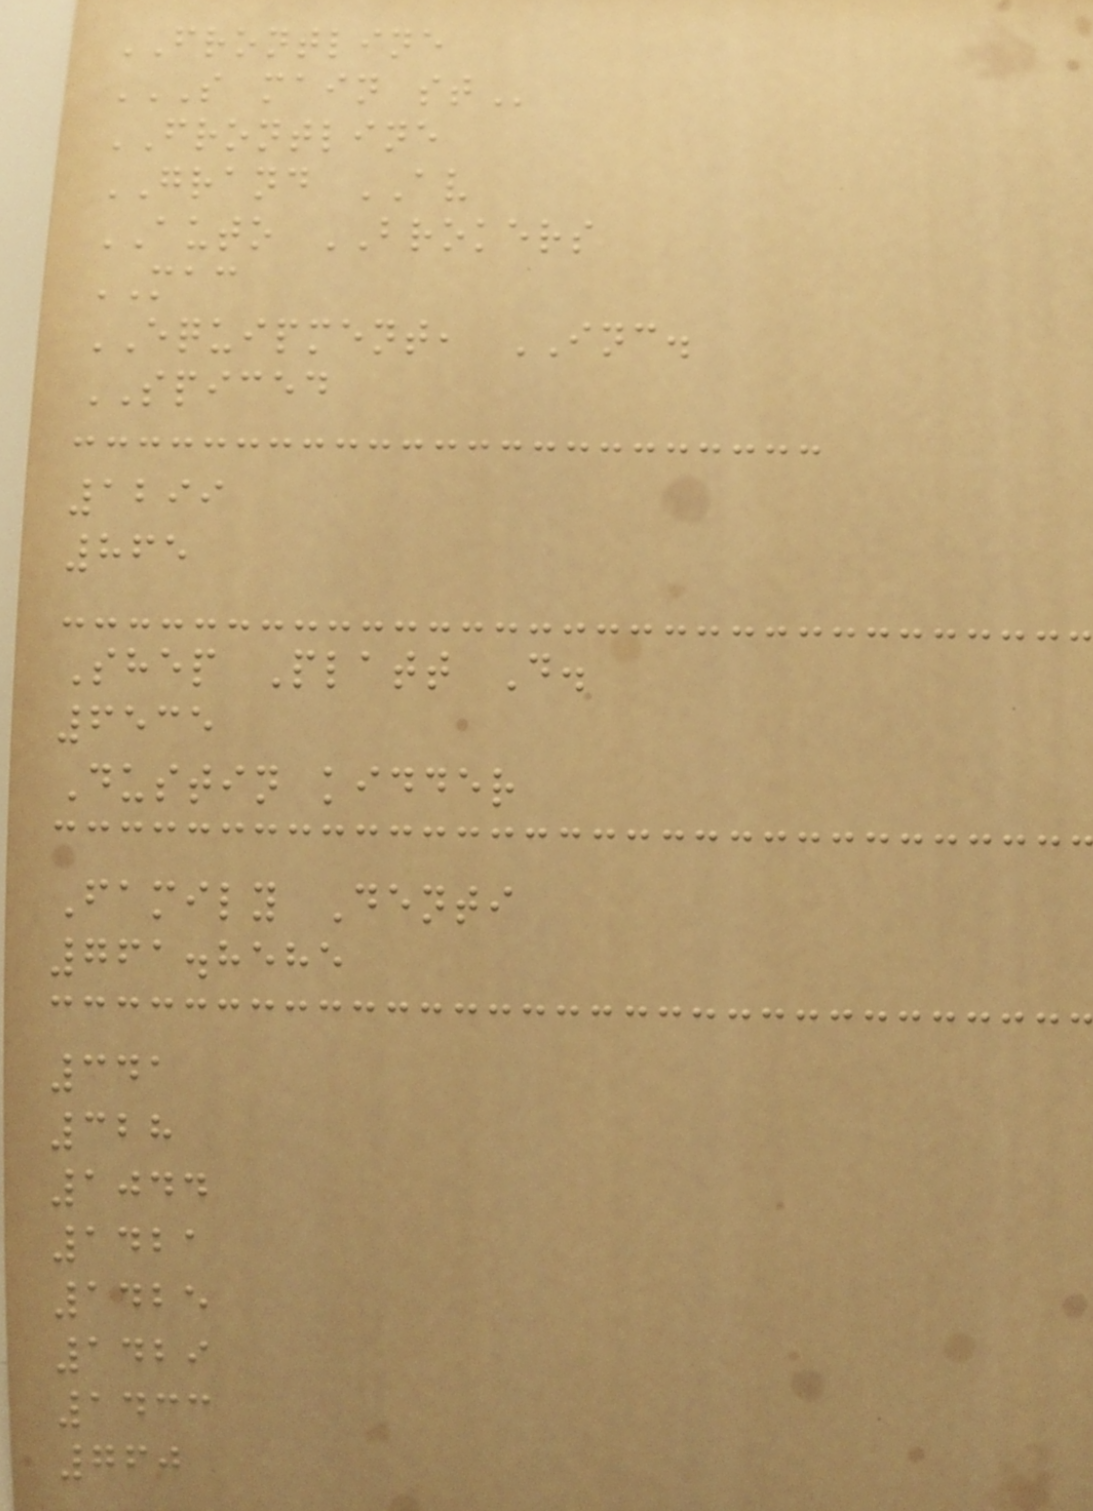FRONTLINE
S MAIN ST
FRONTLINE
GRAND AV
AUTO BROKERS
MAC
EQUIPMENT, INC.
SPICED
1299
865
Shep Platt D.
6535
Dustin kidder
Family Denti
761.8585
341
328
1044
1421
1425
1429
1433
760
